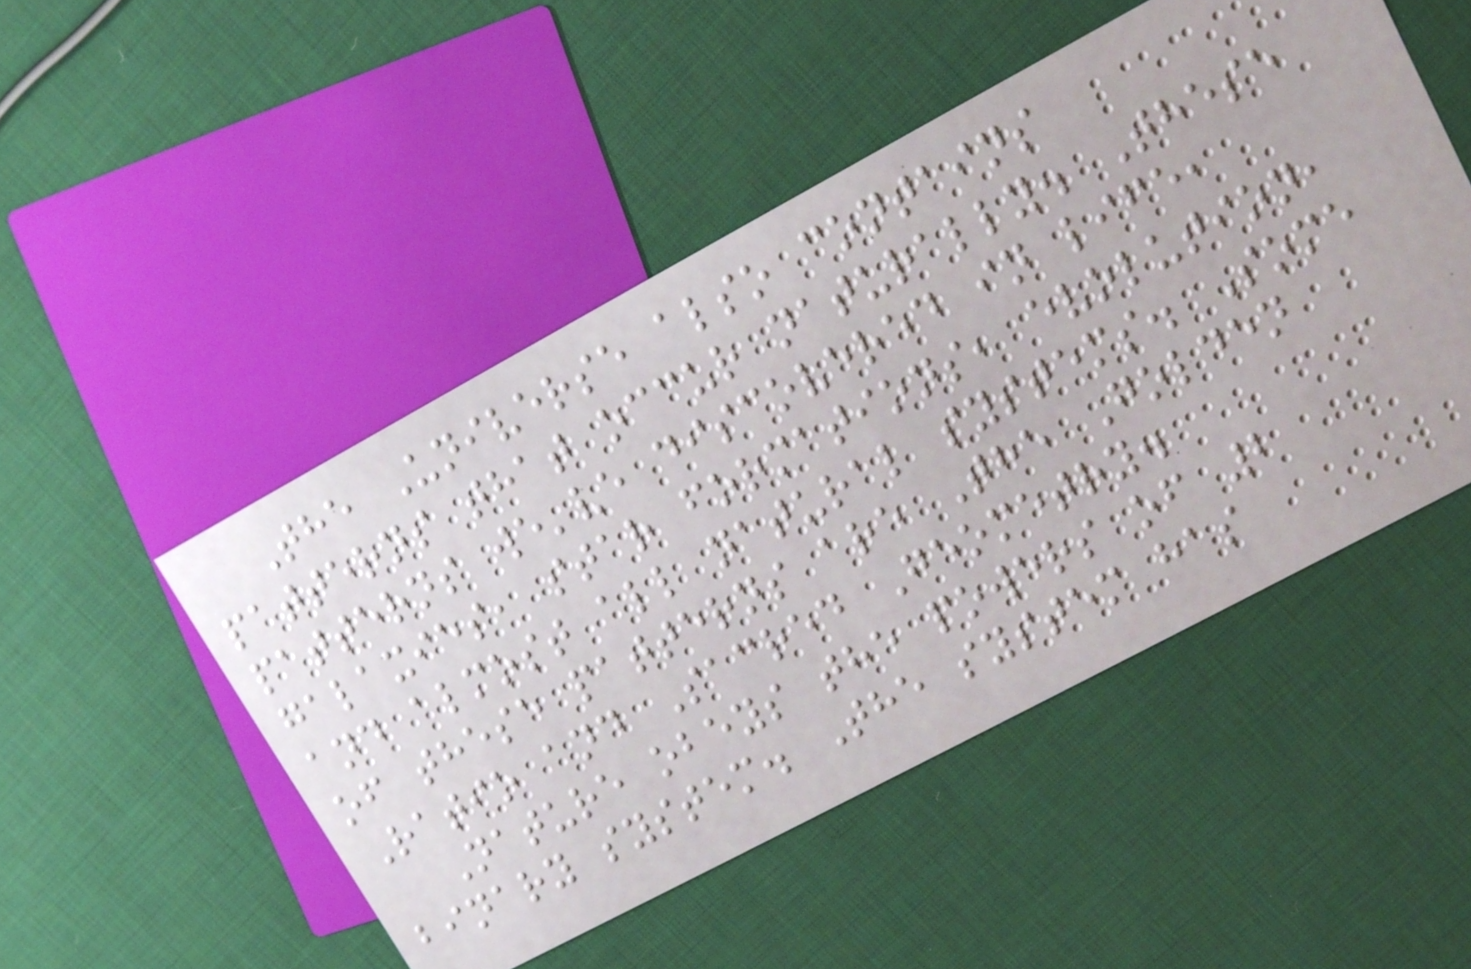The Universe also contains
patterns that occur naturally. These
patterns we've discovered in life,
galaxies, star formations, evolution,
and almost all natural systems. Some
of these patterns are The Golden
Ratio and Sacred Geometry.
Nature obeys the powers of 2
binary system. The system has
